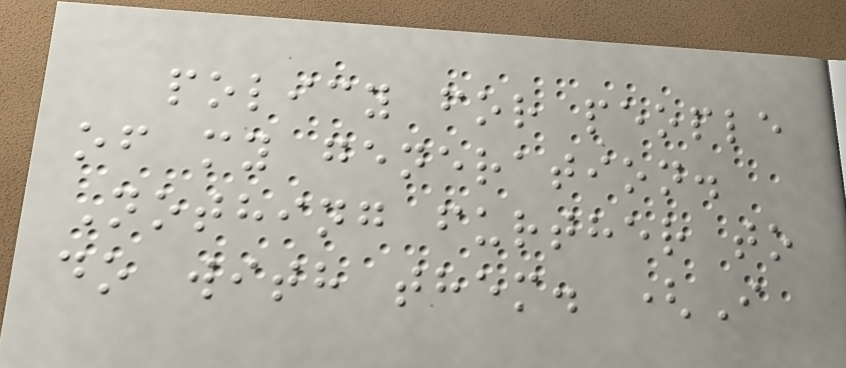policy for people
of my generation.
Nothing further to
do with them. (I
